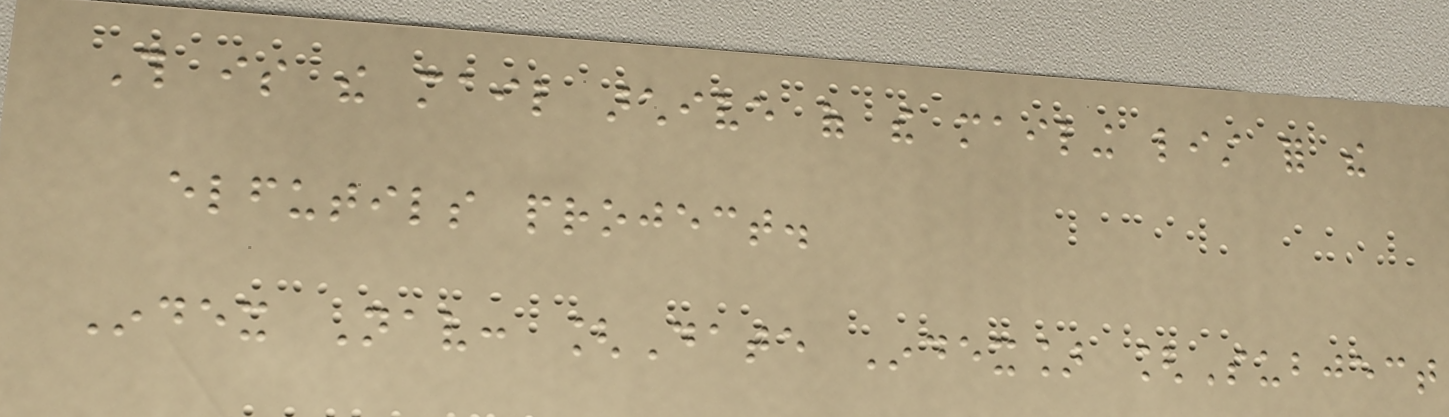This is the mail archive of the mailing list for the
elfutils project.
Index Nav: [Date Index] [Subject
